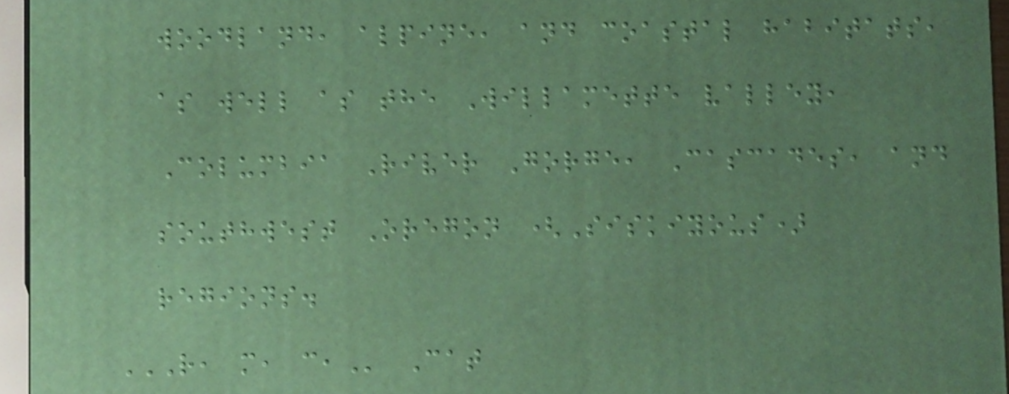woodland, alpine, and coastal habitats,
as well as the Willamette valley,
Columbia River Gorge, Cascades, and
southwest Oregon (Siskiyous)
regions.
R, M, C, Cat
